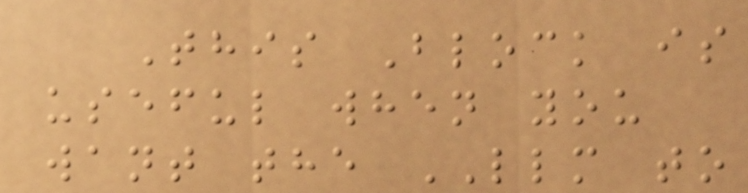This Block is
useful when you
want the LLM to
